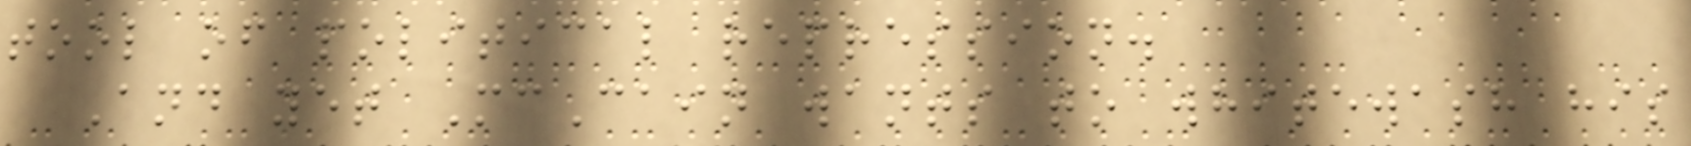tool of political repression.
And yet McCain wants to whitewash his
